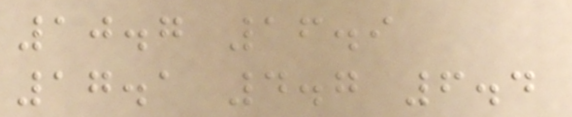10.7 16.9
17.1 4.7 6.4
